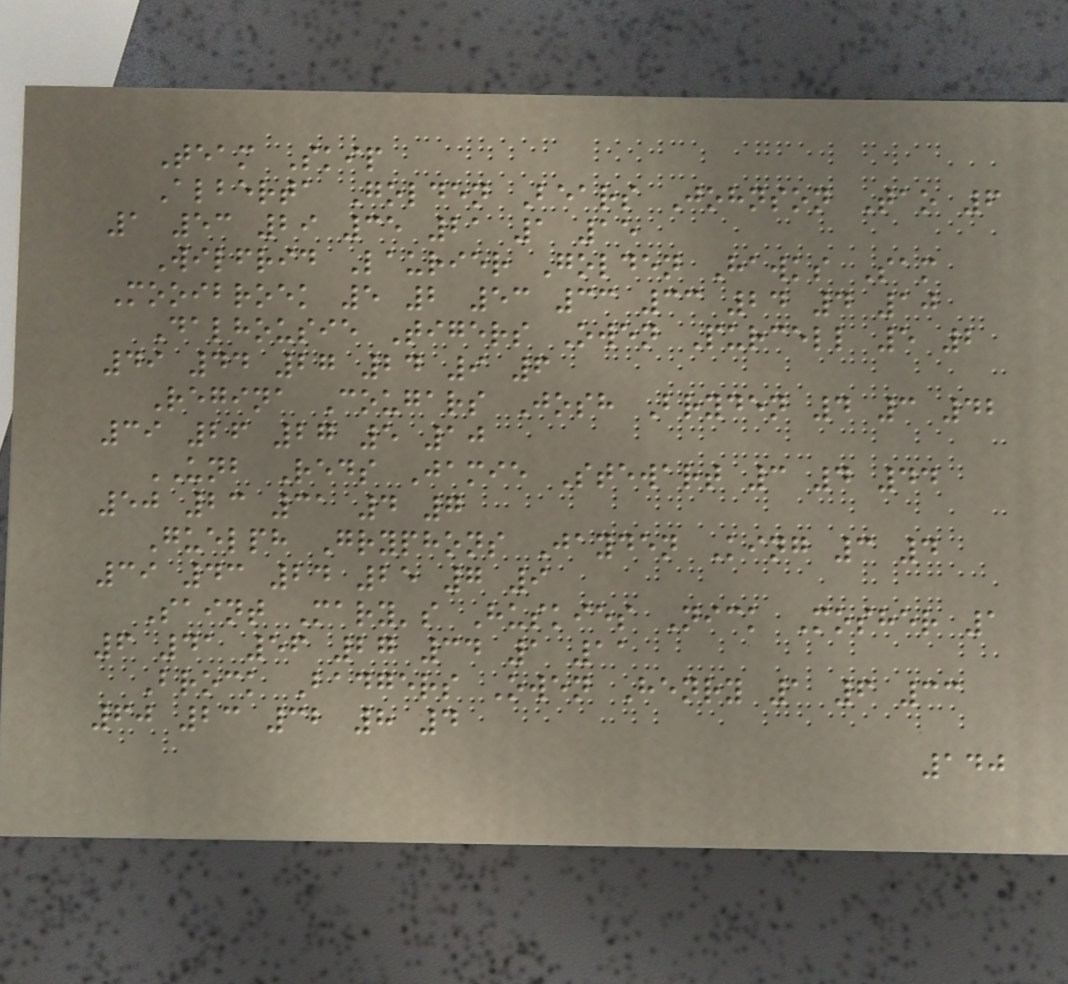Team Skip
Alberta Golden Bears Johnson Tao 6
1 53 29 35 21 1 15
Wilfrid Laurier Golden Hawks Sam
Mooibroek 5 2 53 33 33 24 4 10
Dalhousie Tigers Owen Purcell 5 2
49 44 27 24 9 6
Regina Cougars Josh Bryden 4 3 42
39 26 27 5 10
UNB Reds Jamie Stewart 3 4 44
50 23 31 4 7
Guelph Gryphons Jayden King 3 4
39 43 24 25 7 9
Saint Mary's Huskies Nick Mosher 1
6 41 56 27 34 1 11
Brock Badgers Owen Henry 1 6 33
60 23 32 8 4
140
